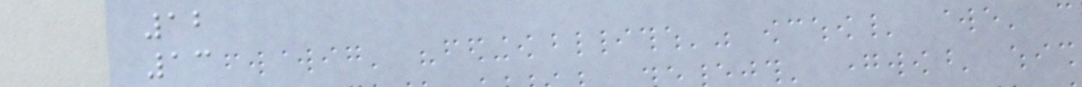12
13
